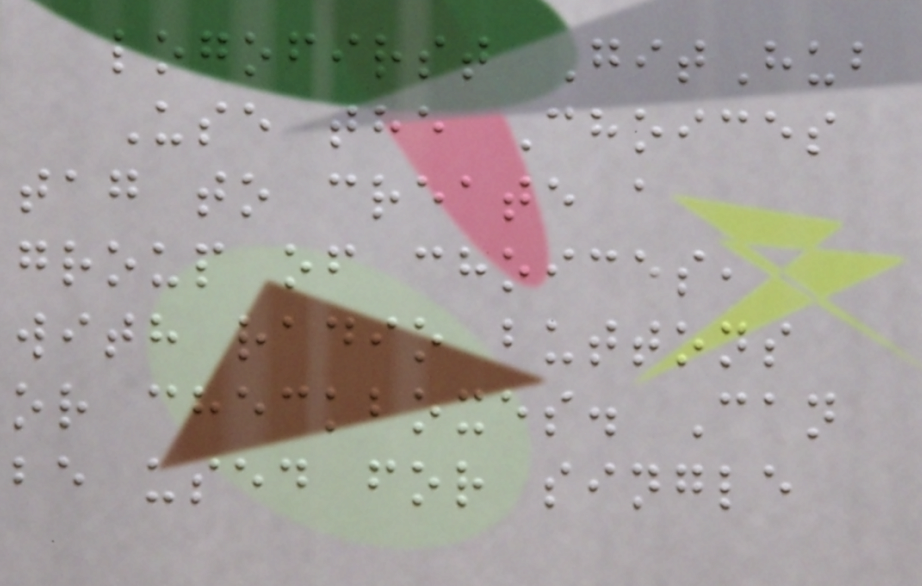logofirst GitHub
Use the Choices
tag to create a
group of choices,
with radio buttons
or checkboxes. Can
be used for single
